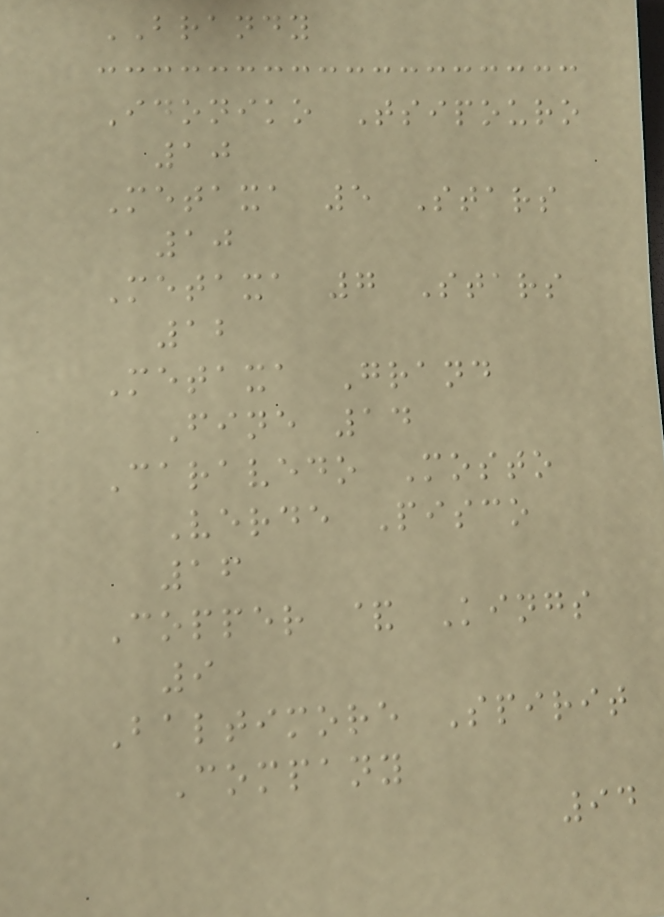BRANDY
Idoniko Tsipouro
10
Metaxa 5 Stars
10
Metaxa 7 Stars
12
Metaxa Grand
Fine 14
Caravedo Mosto
Verde Pisco
16
Copper & Kings
9
Baltimore Spirit
Company
94
